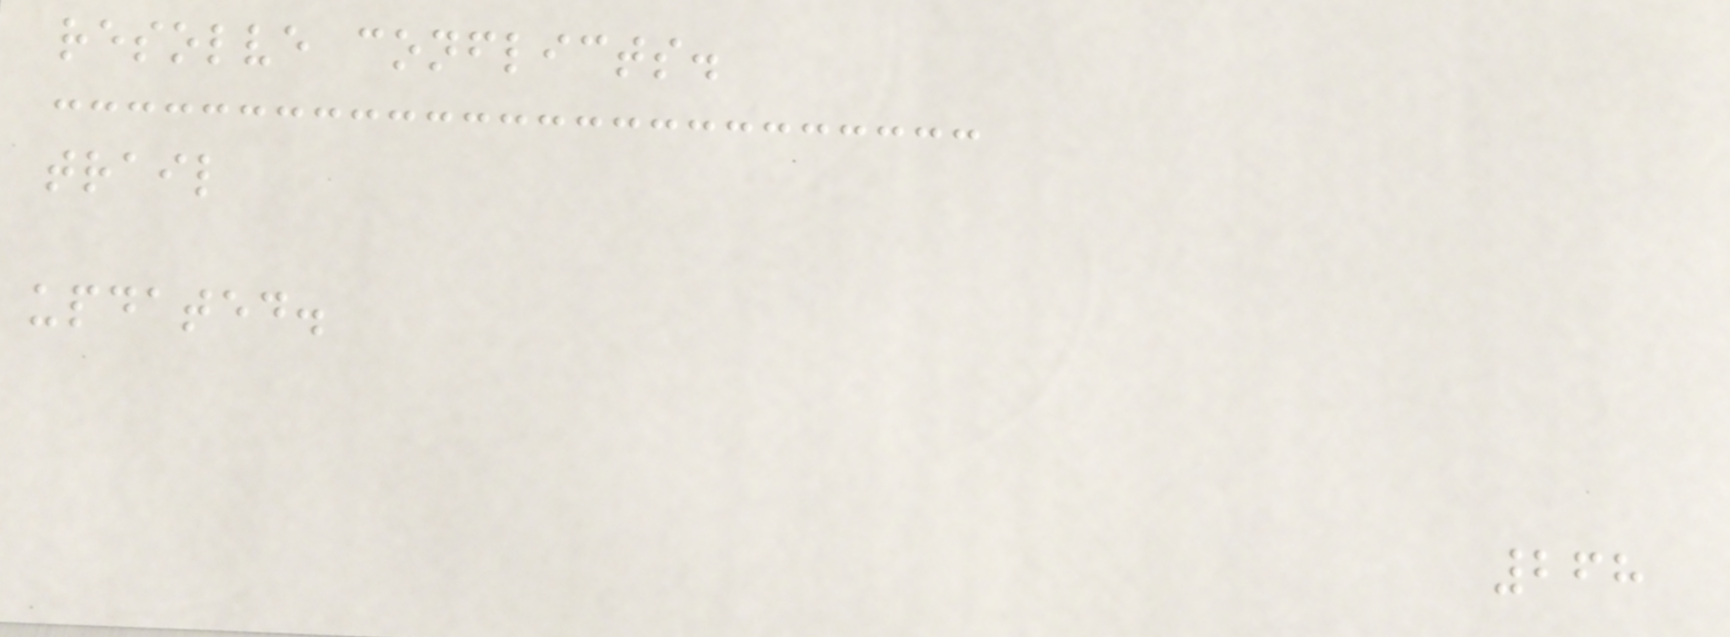resolve conflicts.
trail
updated.
268
